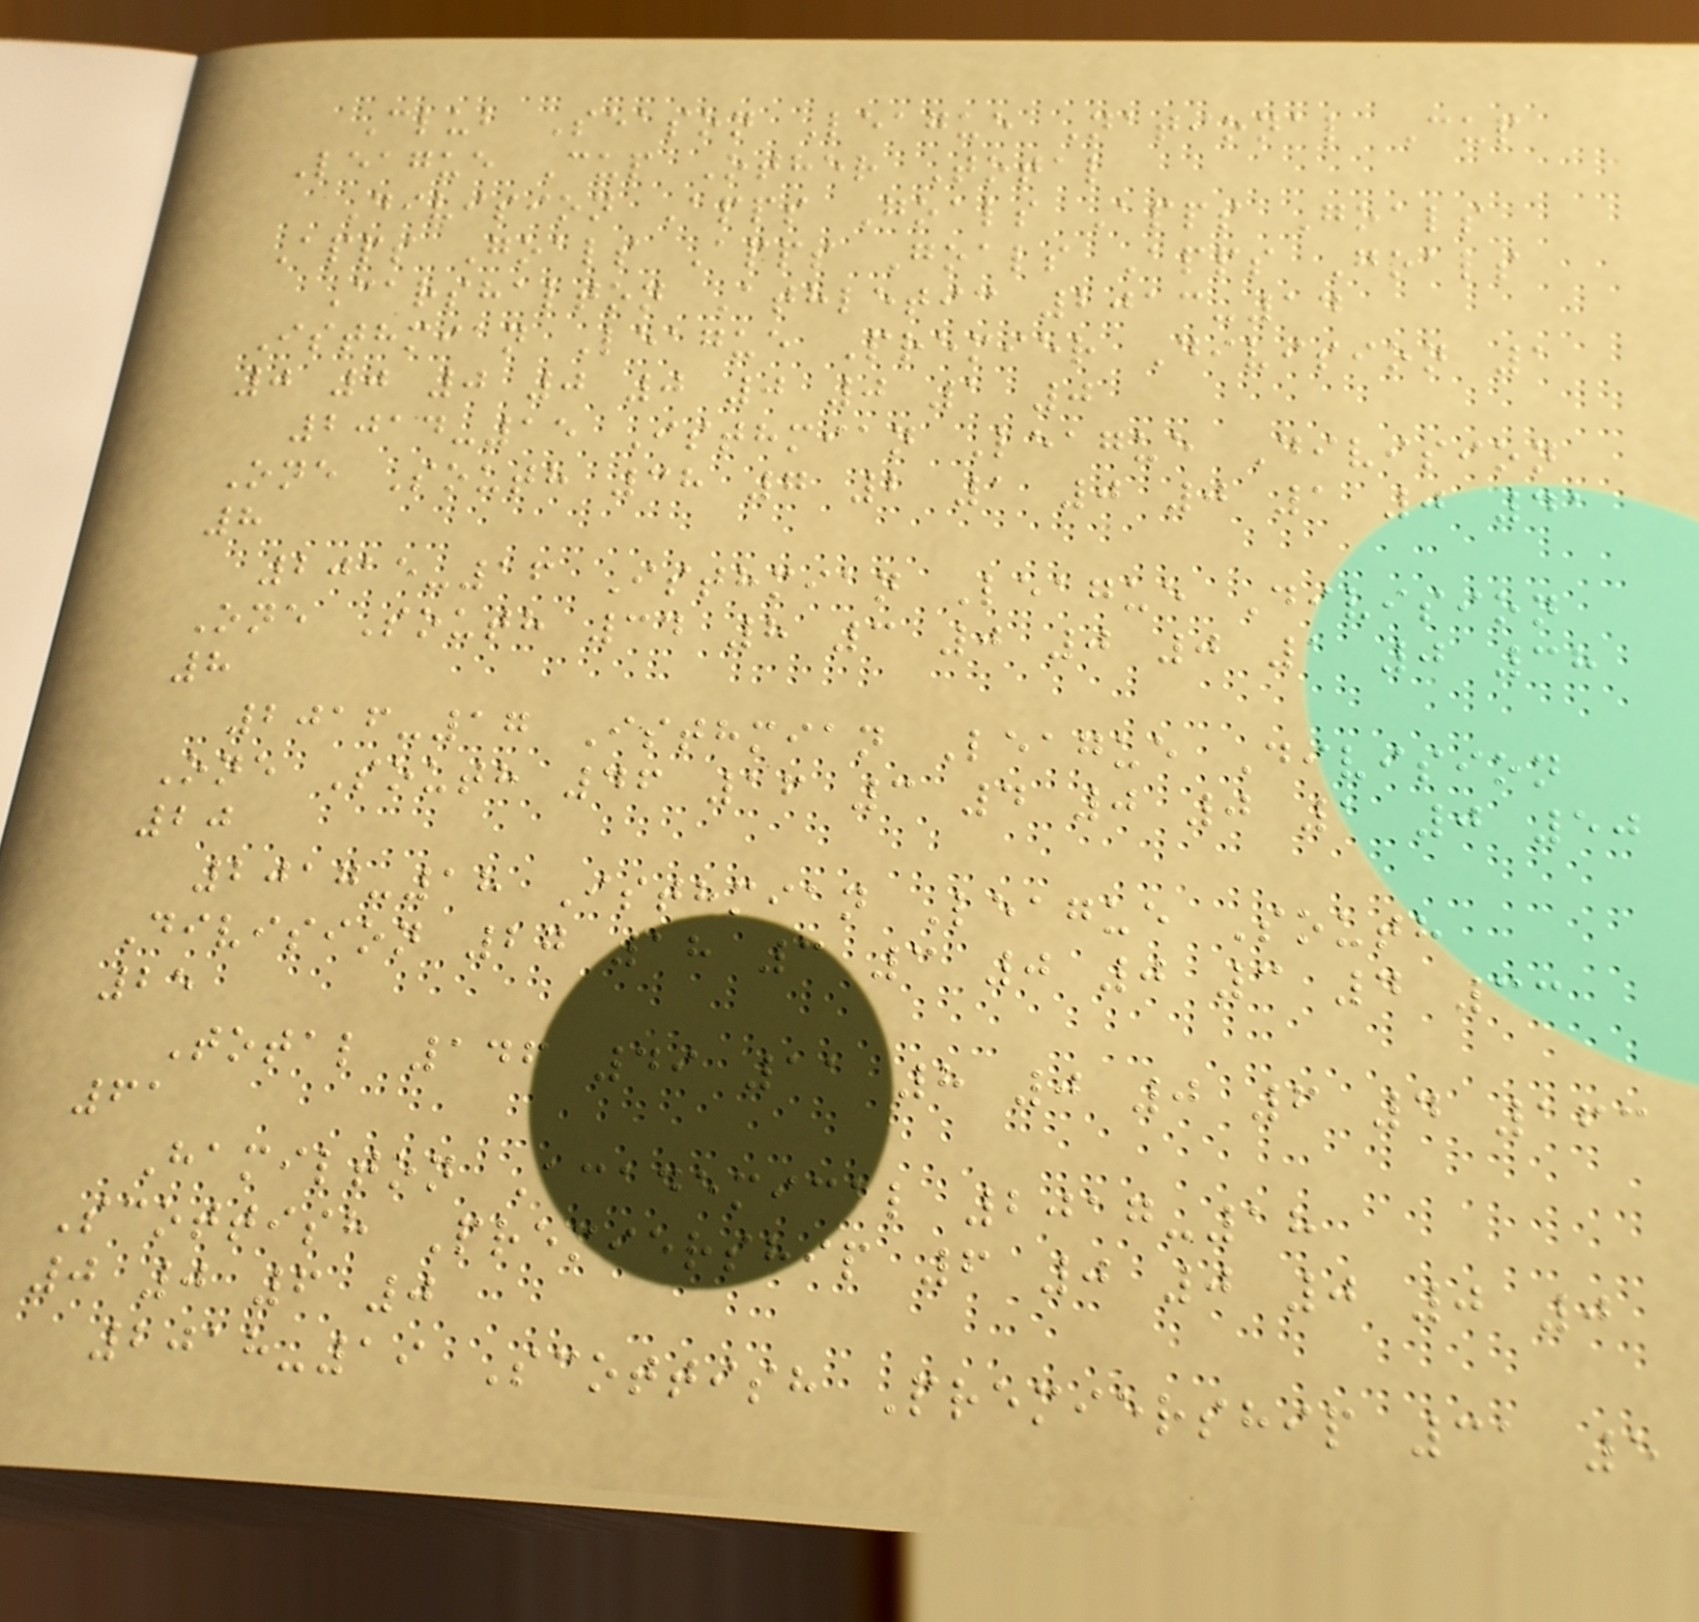Club Season League National Cup
League Cup Other Total
Division Apps Goals Apps Goals
Apps Goals Apps Goals Apps Goals
Carshalton Athletic 2013-14
Isthmian League Premier Division 1
0 0 0 0 0 0 0 1 0
2014-15 Isthmian League Division
One South 38 7 2 1 0 0 1 0 41
8
2015-16 Isthmian League Division
One South 34 8 3 0 0 0 1 0 38
8
2016-17 Isthmian League Division
One South 46 16 3 4 0 0 1 0 50
20
2017-18 Isthmian League South
Division 27 18 3 3 0 0 3 4 33
25
Total 146 49 11 8 0 0 6 4 163
61
Hamilton Academical 2017-18
Scottish Premiership 6 0 0 0 0 0
0 0 6 0
2018-19 Scottish Premiership 31 5
